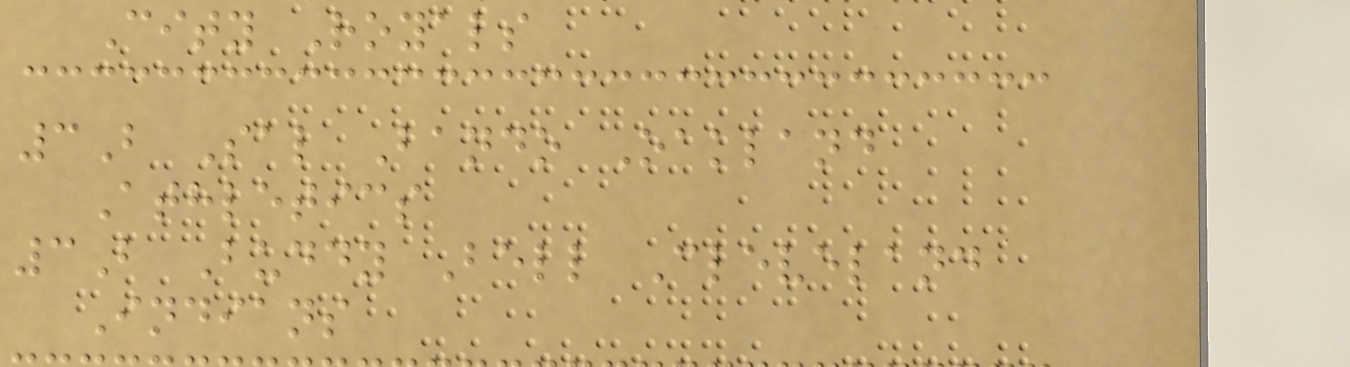City Royals
3B Sal Bando Oakland
Athletics
3B Buddy Bell Cleveland
Indians
